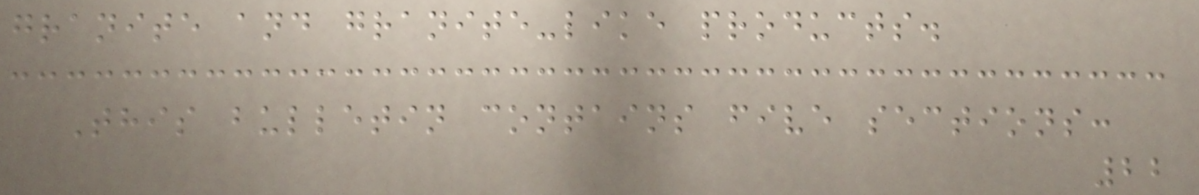granite and granite-like products.
This bulletin contains five sections:
22
